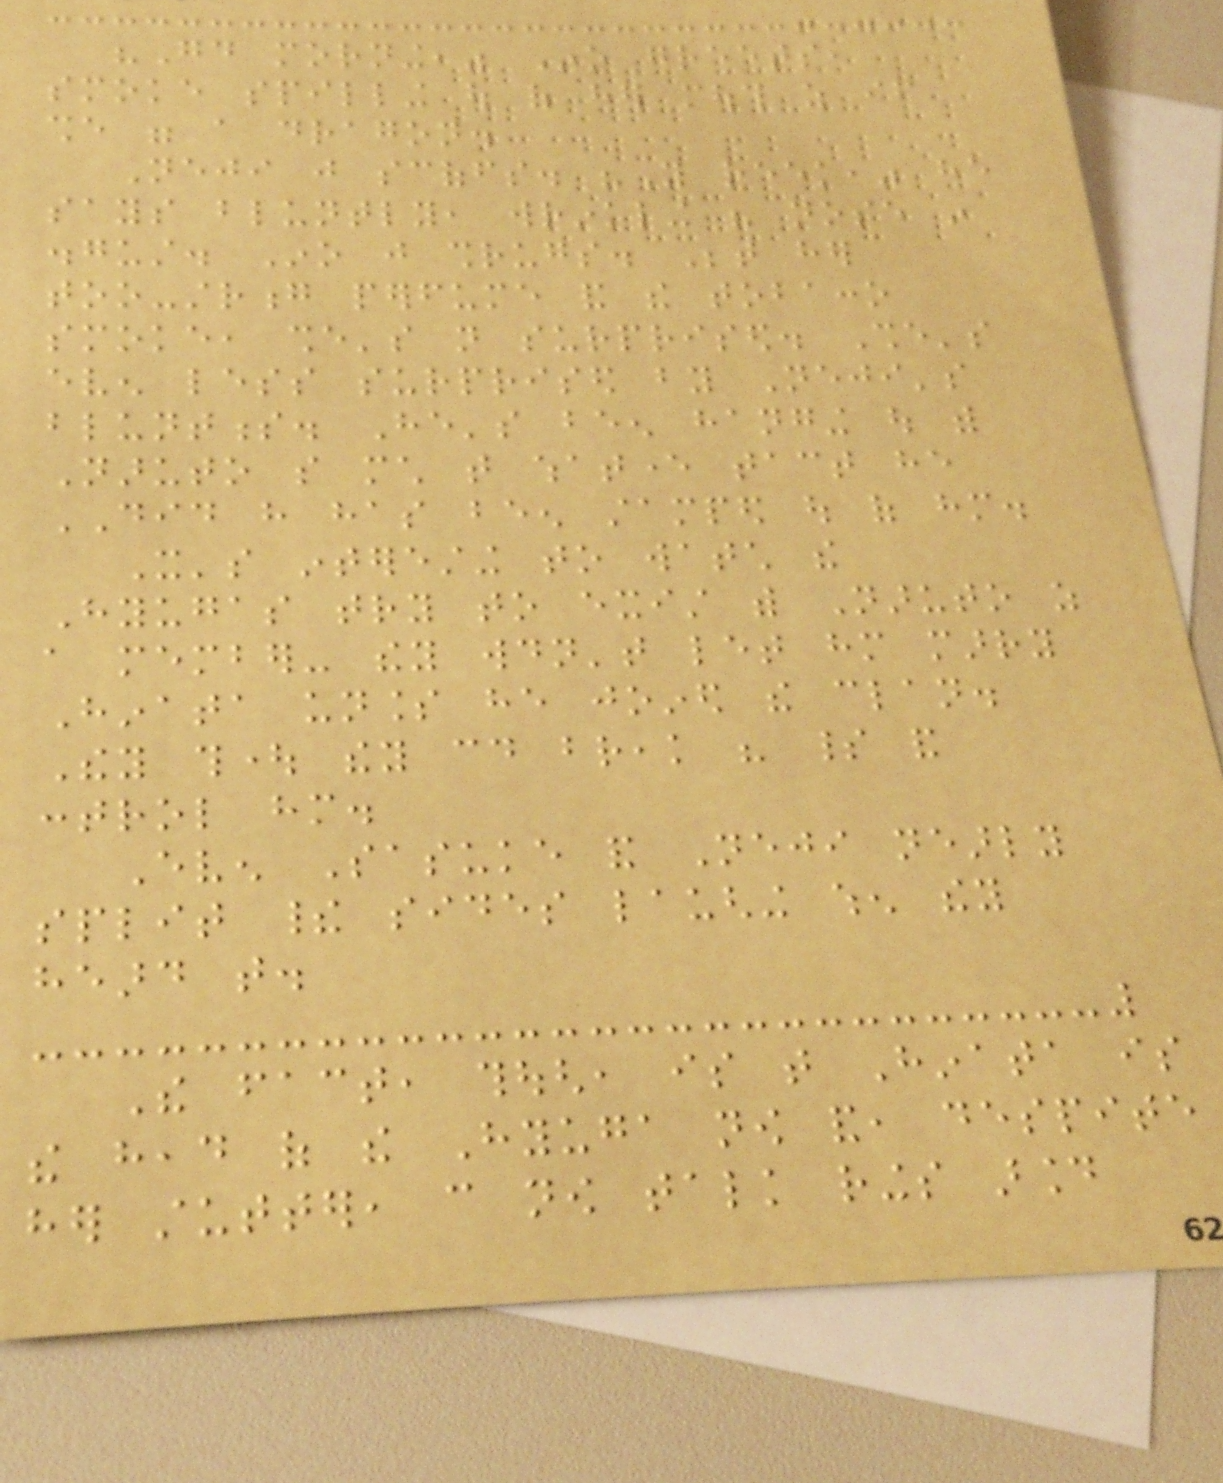"Good morning," Ino greets,
smoke spilling out of her mouth as if
she were a dragon.
Neji just scoffs. "You reek," he
says bluntly, wrinkling his nose in
disgust. Ino just shrugs. Between her
too-strong perfume and the tobacco
smoke, she's not surprised. She's
even less surprised by Neji's
bluntness. He's been hanging out with
Naruto so much that whatever tact he
DID have has been stamped out of him.
It's interesting to watch the
Hyugas try to exist with Naruto as
a member- they wouldn't let him marry
Hinata unless he joined the clan.
They thought they could break his spirit and
control him.
Even Sasuke and Neji nearly
split their sides laughing when they
heard that.
The fact, though, is that Hinata is
the head of the Hyuga now and, despite
her stutter, can now talk rings around
